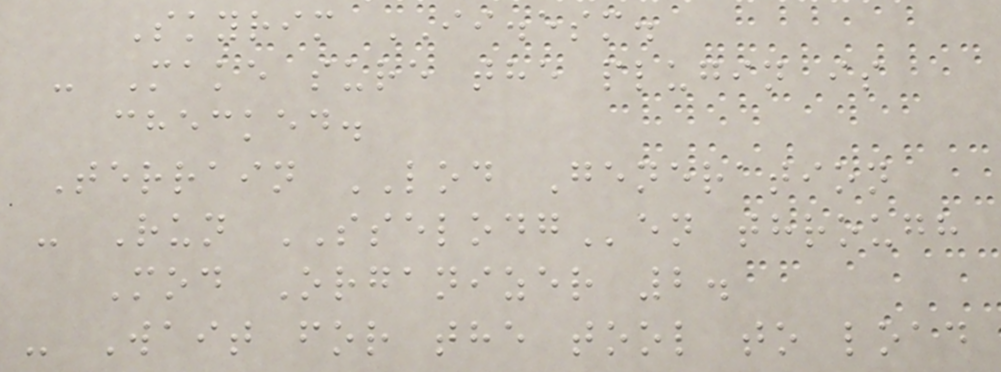Skyrim II.esm.
- Make sure the plugin is
checked.
Terrain LOD Generation
- Run SSELODGen through
Mod Organizer 2.
- Wait for the tool to load
